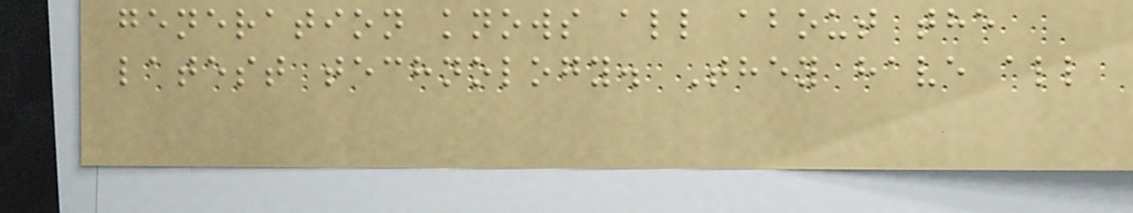generation knows all about the
latest technology. They have all
